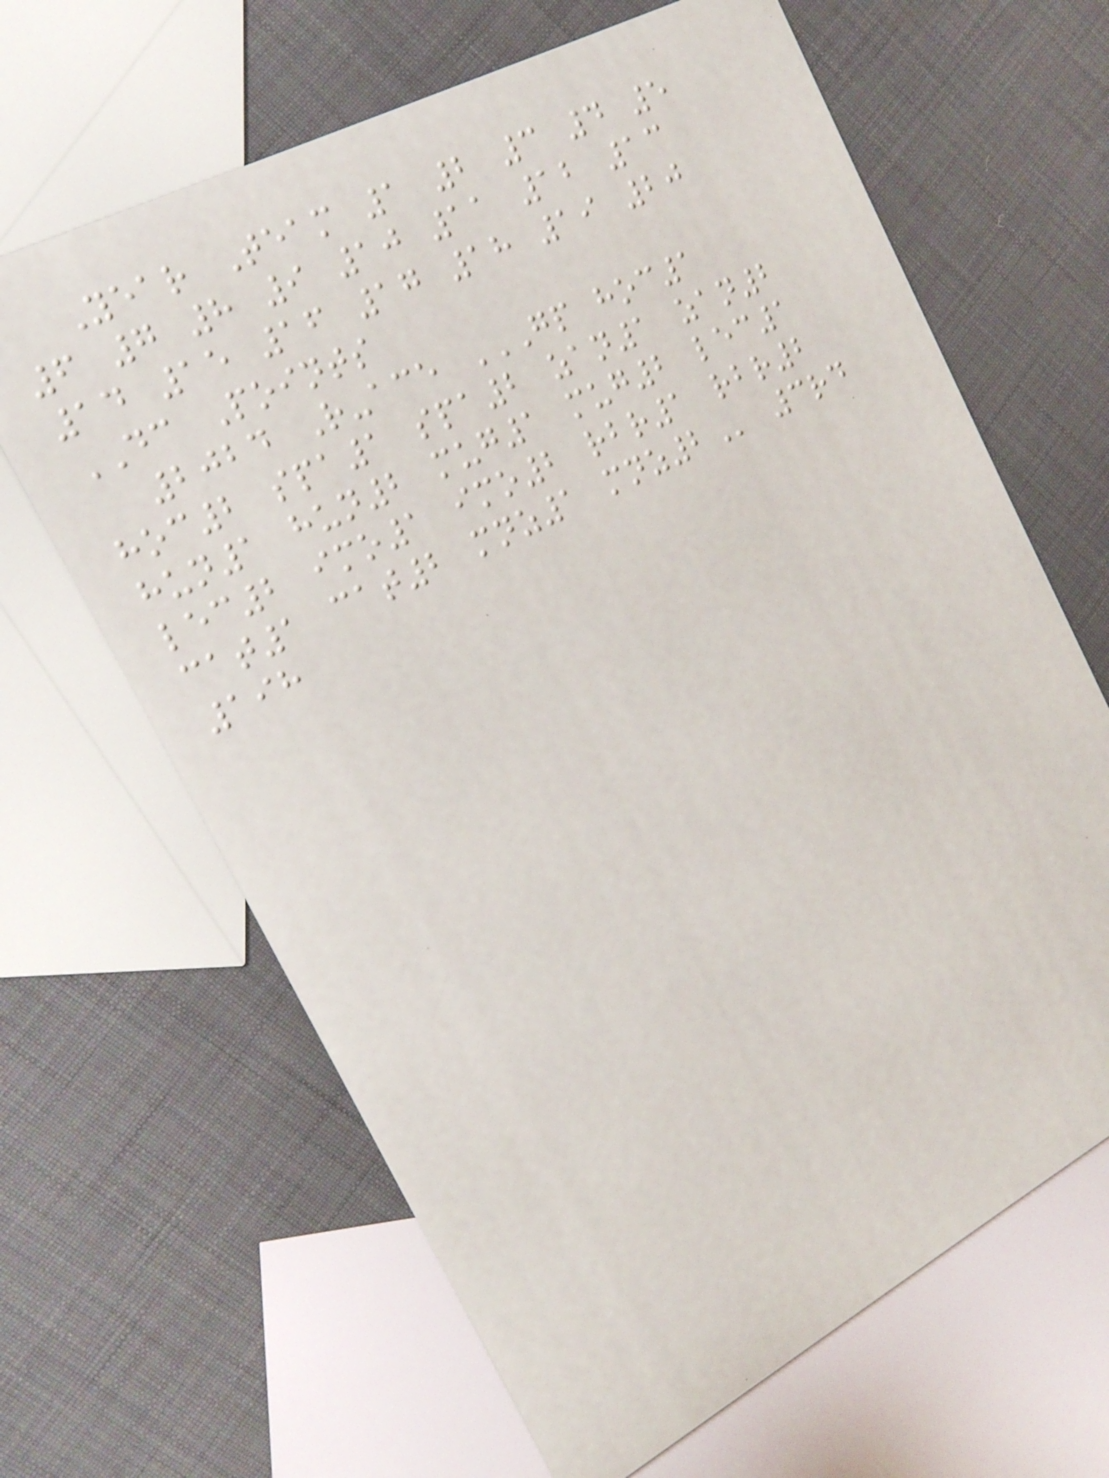Year Team 1 2 3 4 5
6 7 8 9 10 11 12 13
14 15 16 17 18 19 20
DC Points
2024 R-ace GP HOC1
HOC2 SPA1 SPA2 ZAN1 ZAN2
HUN1 HUN2 MUG1 MUG2 LEC1
LEC2 IMO1 IMO2 RBR1 RBR2
CAT1 CAT2 MNZ1 MNZ2 3rd
198
